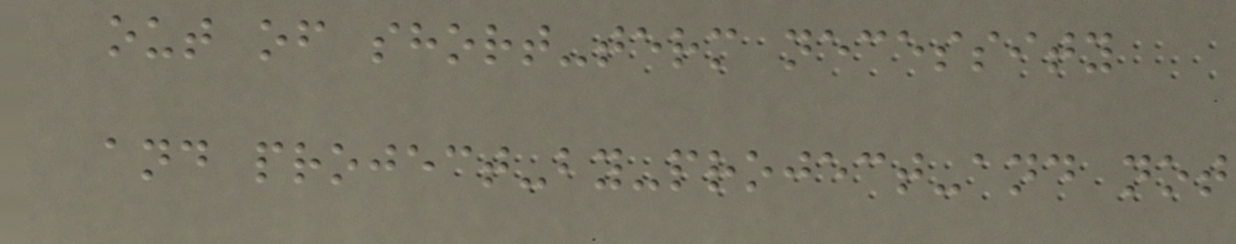out of short-term necessity
and project-by-project-and not
